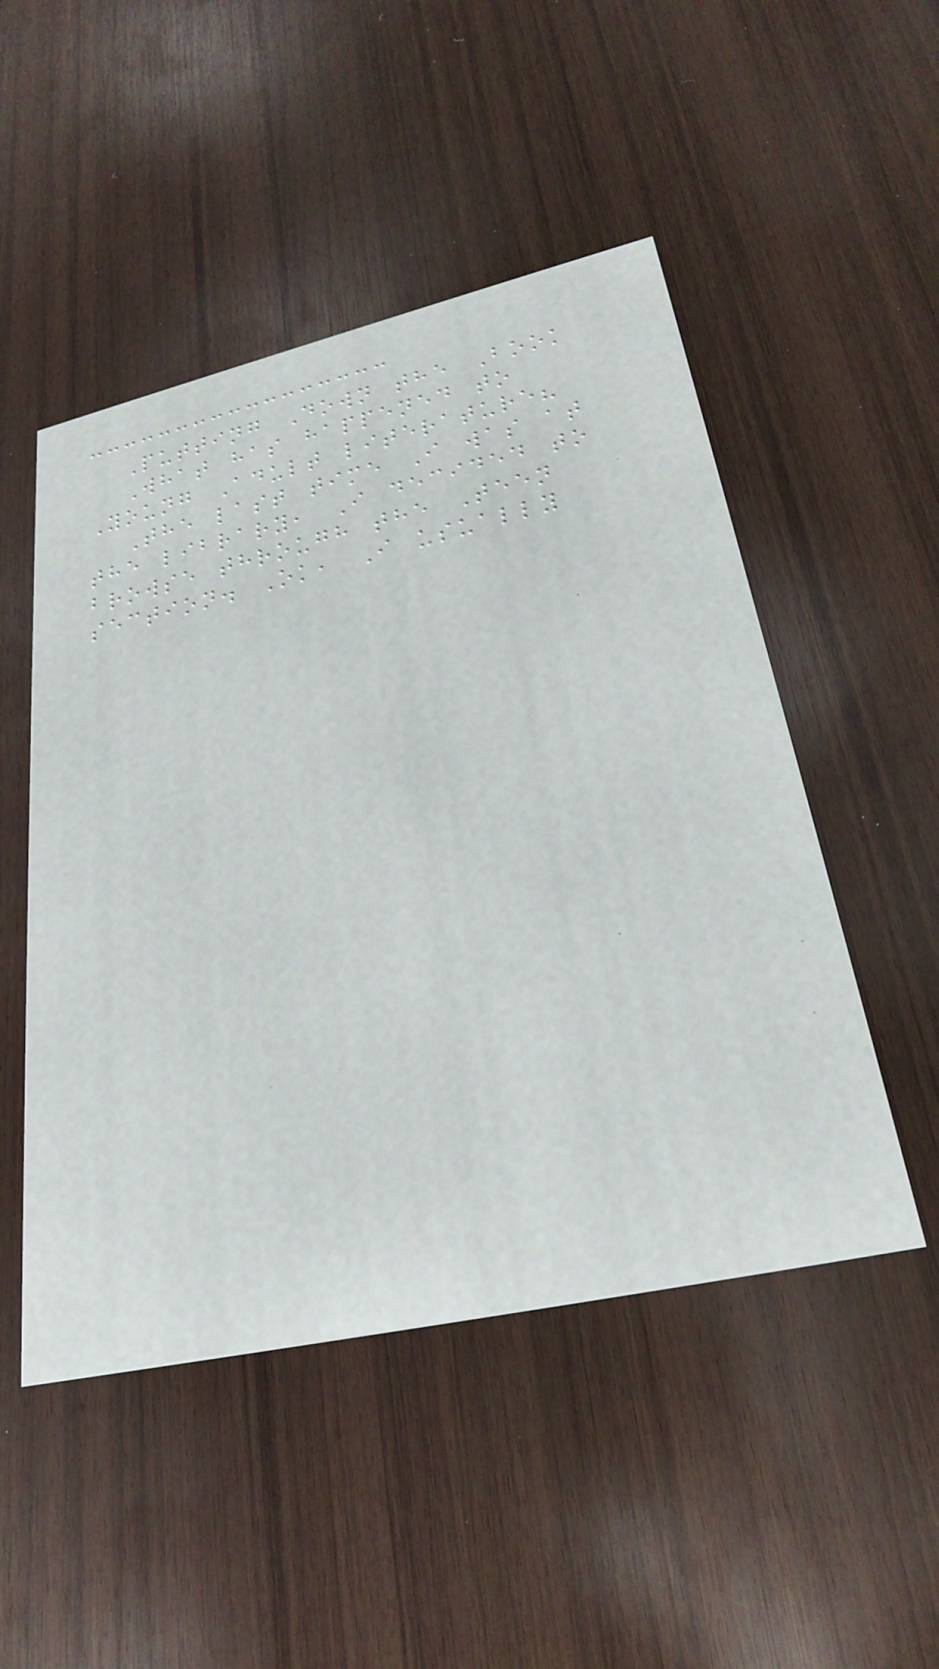Putting Down the Book
What has happened to
Young Adult literature?
The last time I was at
the library, I decided to
browse through the Teen
section. Ok, I usually
